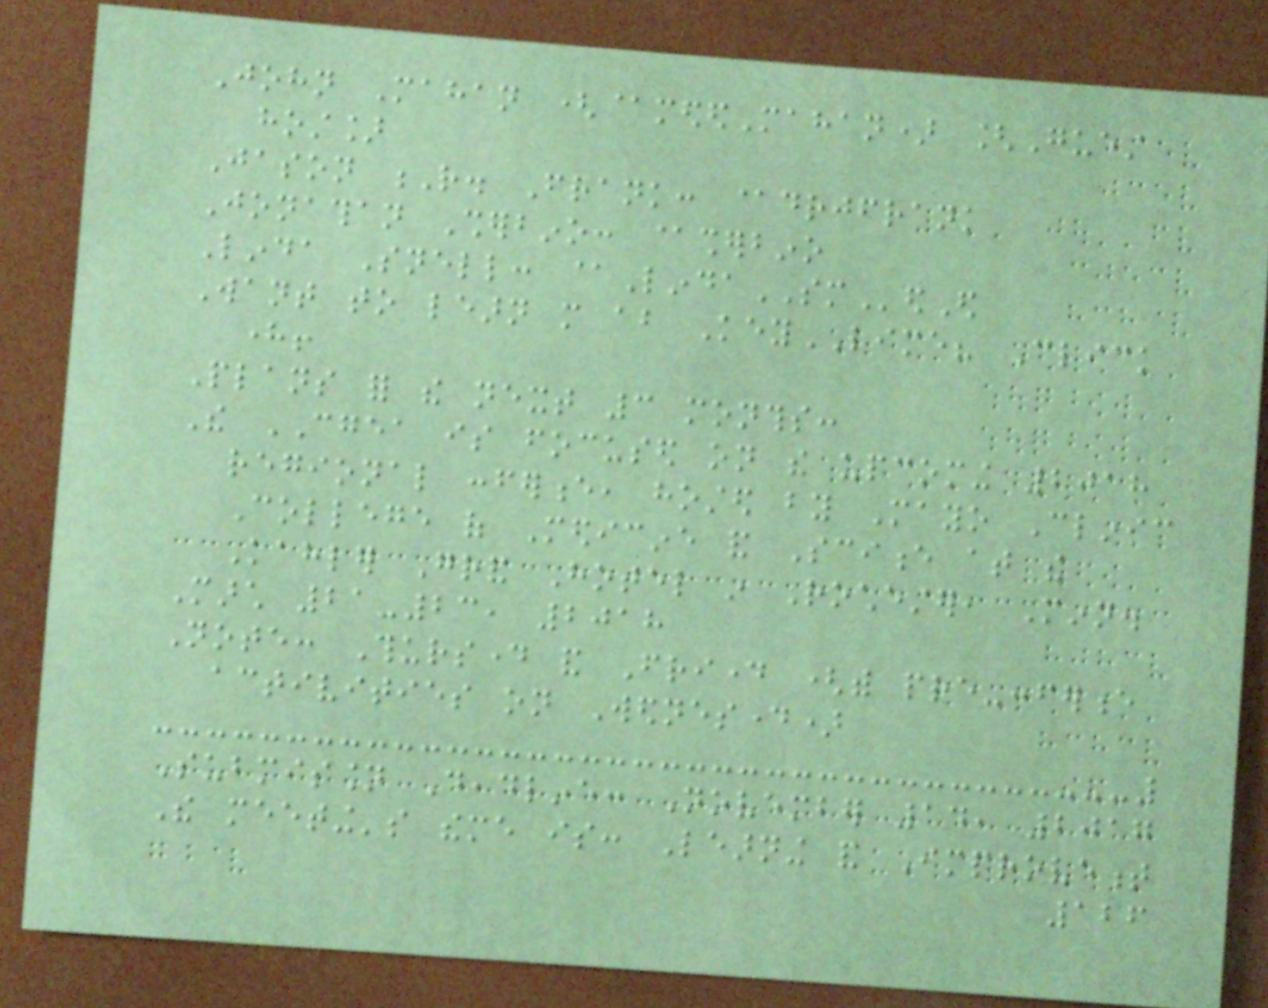John Mahan (@mededMahan) [Guest
host]
Jason R. Frank: @drjfrank
Jonathan Sherbino: @sherbino
Linda Snell: @LindaSMedEd
Want to learn more about KeyLIME? Click
here!
Plans for the next 3 months:
The CGEA is focused on the upcoming 2018
regional conference, hosted by Mayo Clinic
College of Medicine and Science at the
Kahler Grand Hotel in Rochester, Minn.
March 21-23, 2018
Note: Thursday and Friday (with pre-conference
activities on Wednesday)
Submission Deadline: November 14, 2017
The meeting's theme is: Learning and Improvement
126
